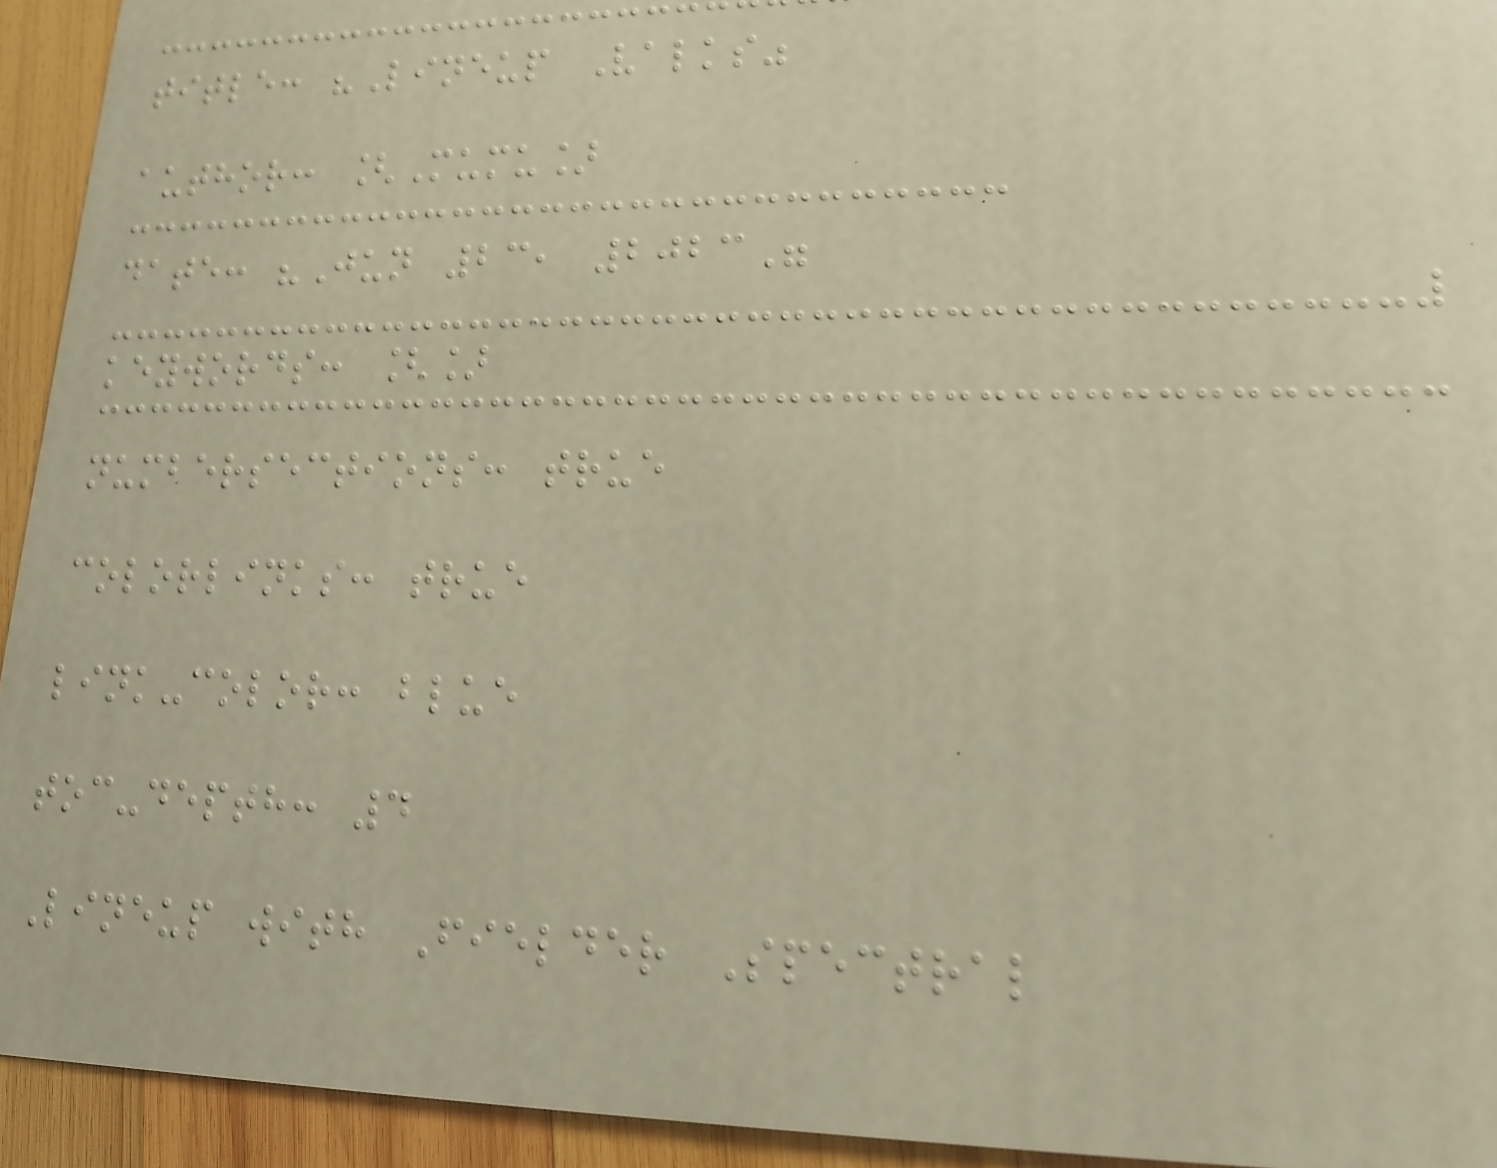title: "Lineup Valks"
author: [Mumu]
date: "Jun 23, 2023"
keywords: []
numbersections: true
colorlinks: true
link-color: blue
toc-depth: 4
Lineup with Fielder Spectral
